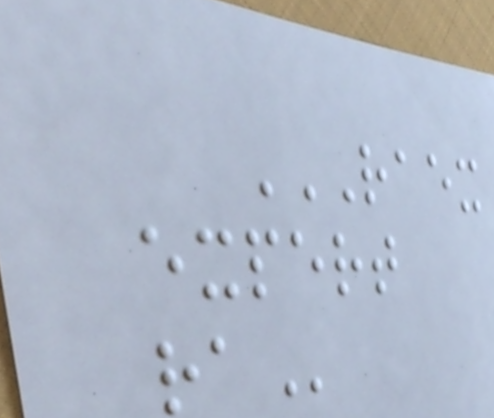RAEX
EXPERT
RA
